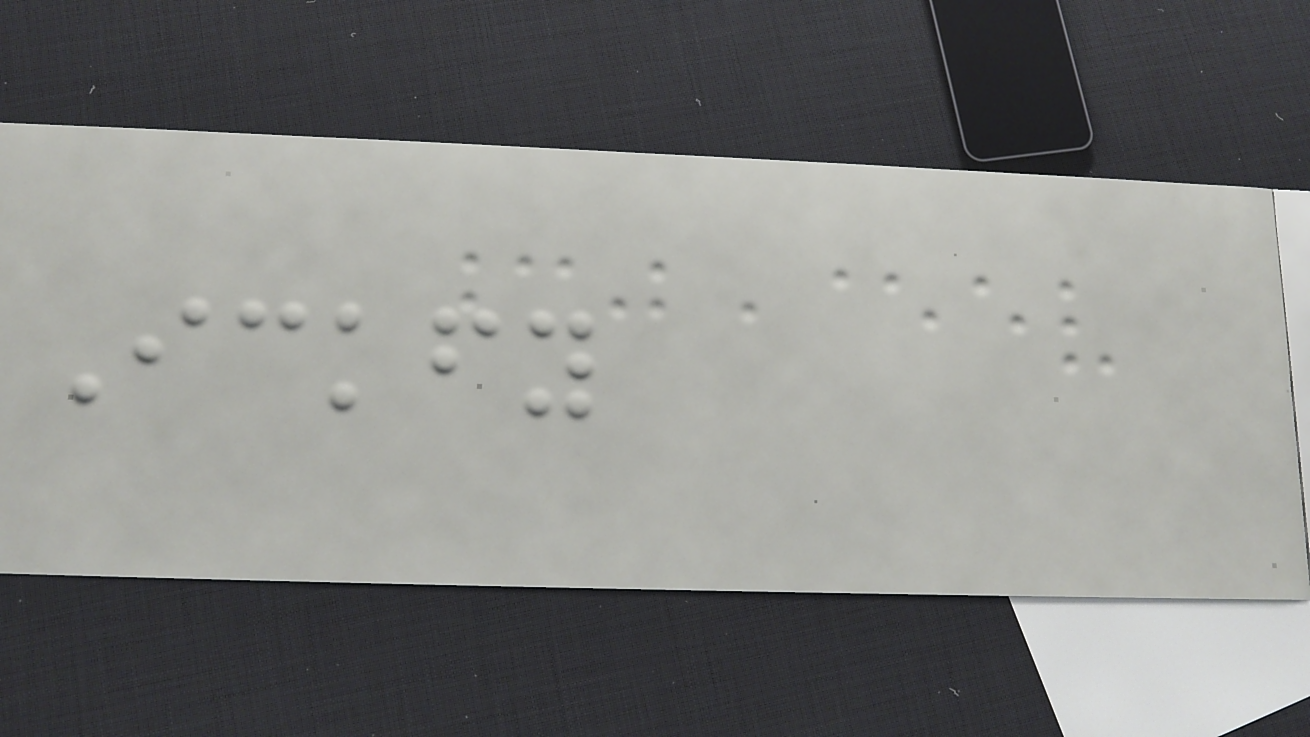Ickfy
